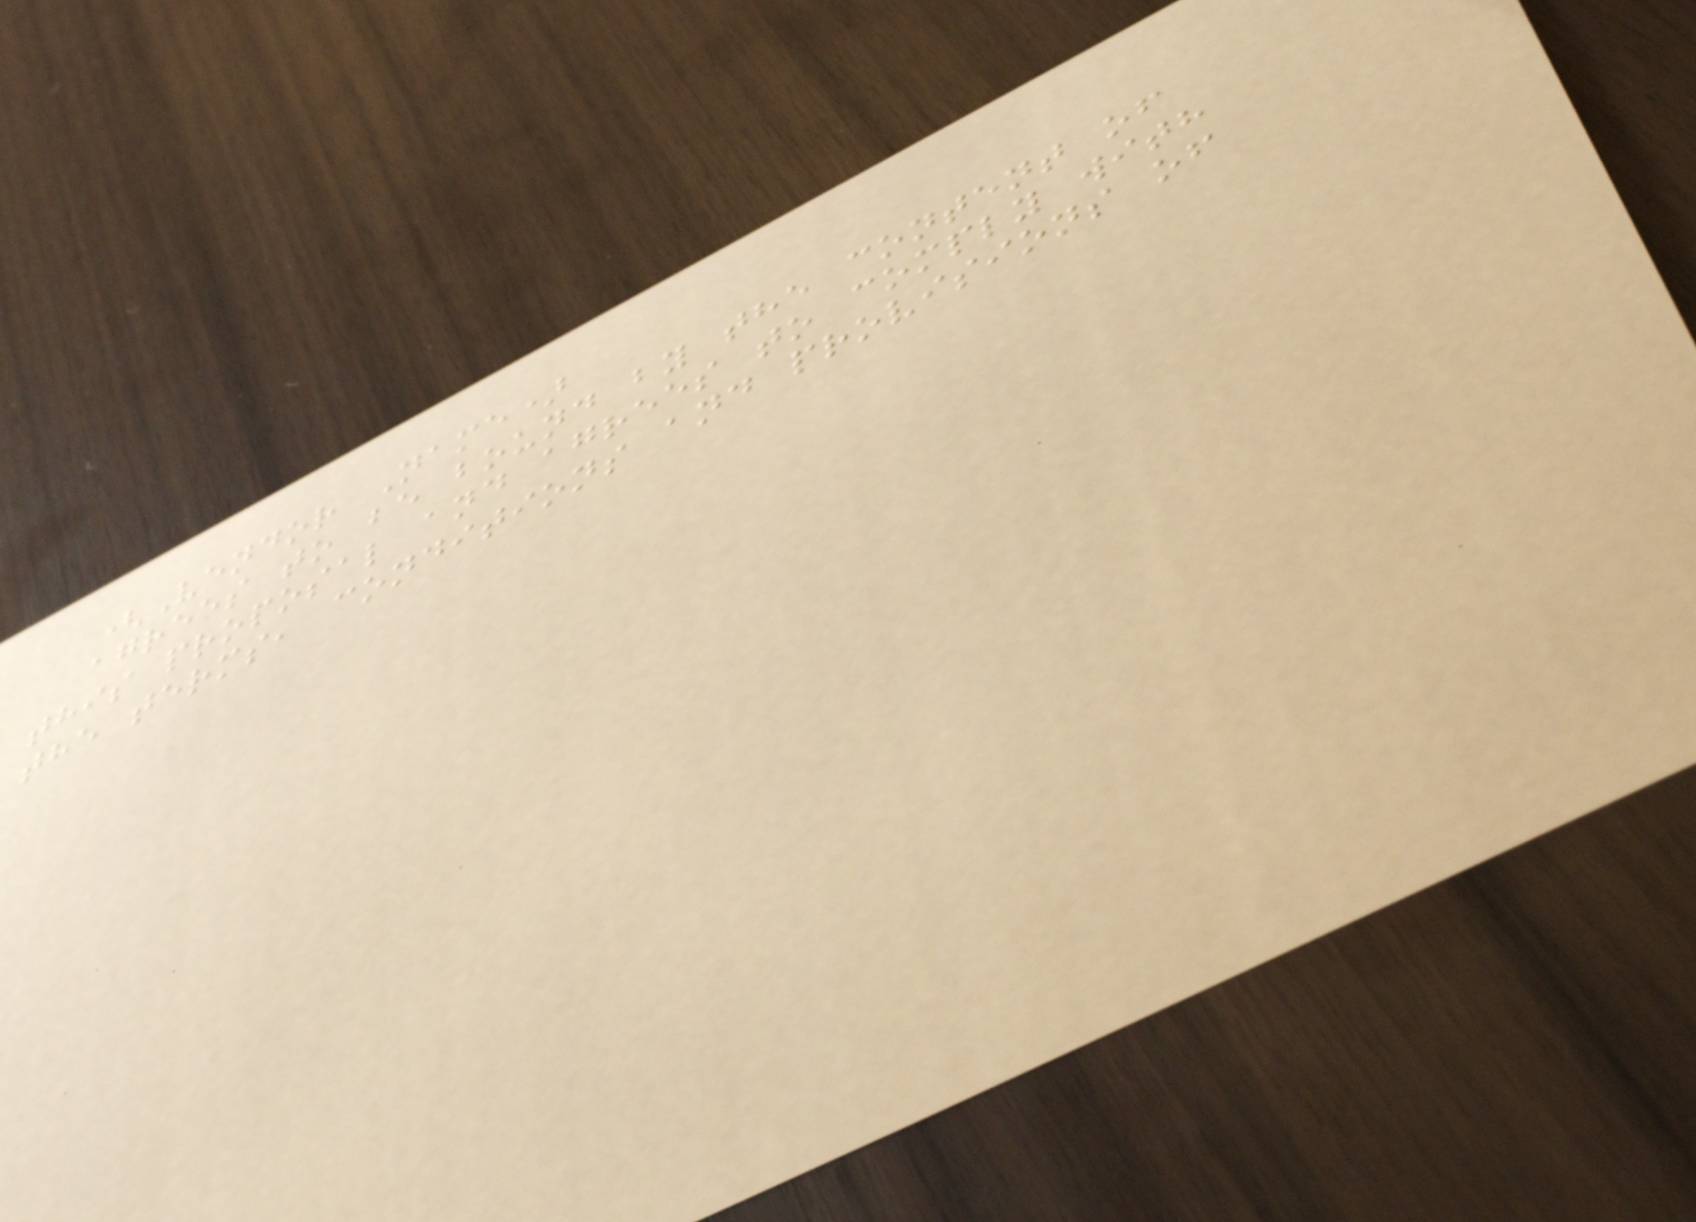(Vendor Name)
agrees to be bound by the content of
this proposal and agrees to comply with
the terms, conditions and provisions of
